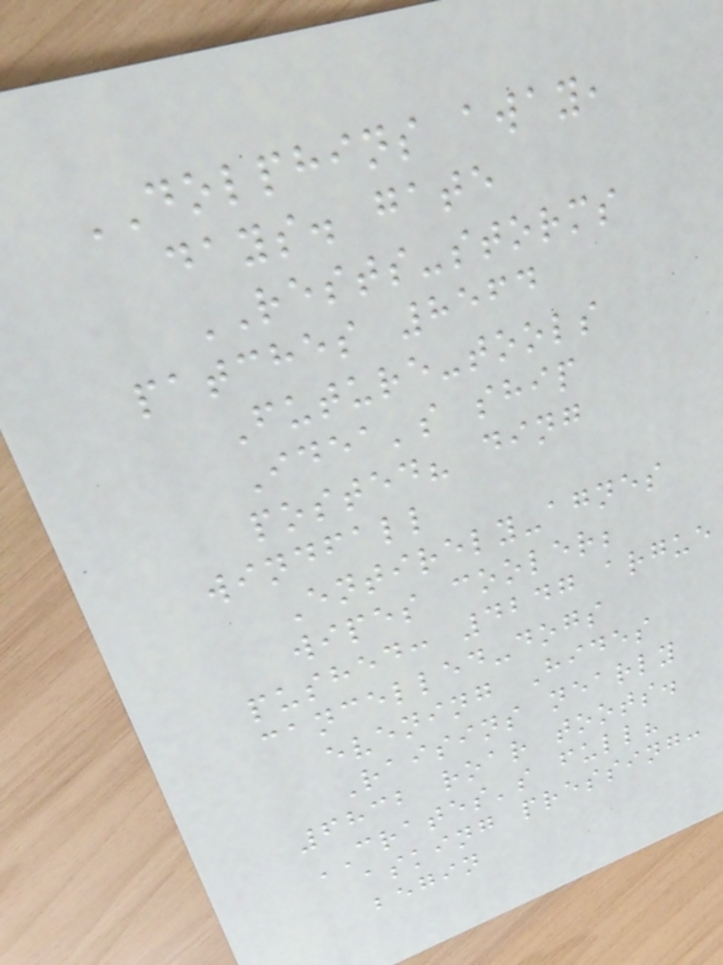DOLPHINS away,
days. gate
RESTS-storms
patches 8564
Future-tools
Idea's ship
posted? ding
windfall
Entirely-agnes
wipes cooler;
pushed: 4247 argue
cancelled-dogs
evening Hides
Raisins nearly
6832 roar toots.
CRATES's full?
asking pressing:
begin
